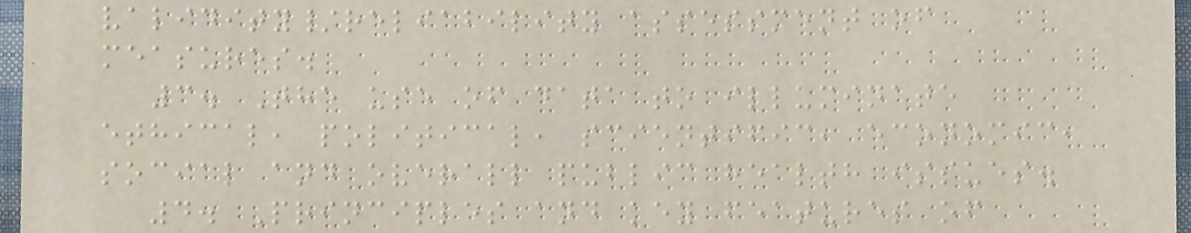validity/reliability assessment of
measures.
3. The use of data to illuminate
ethical, political, scientific, economic,
social and overall public health issues.
4. Principles and key features of
